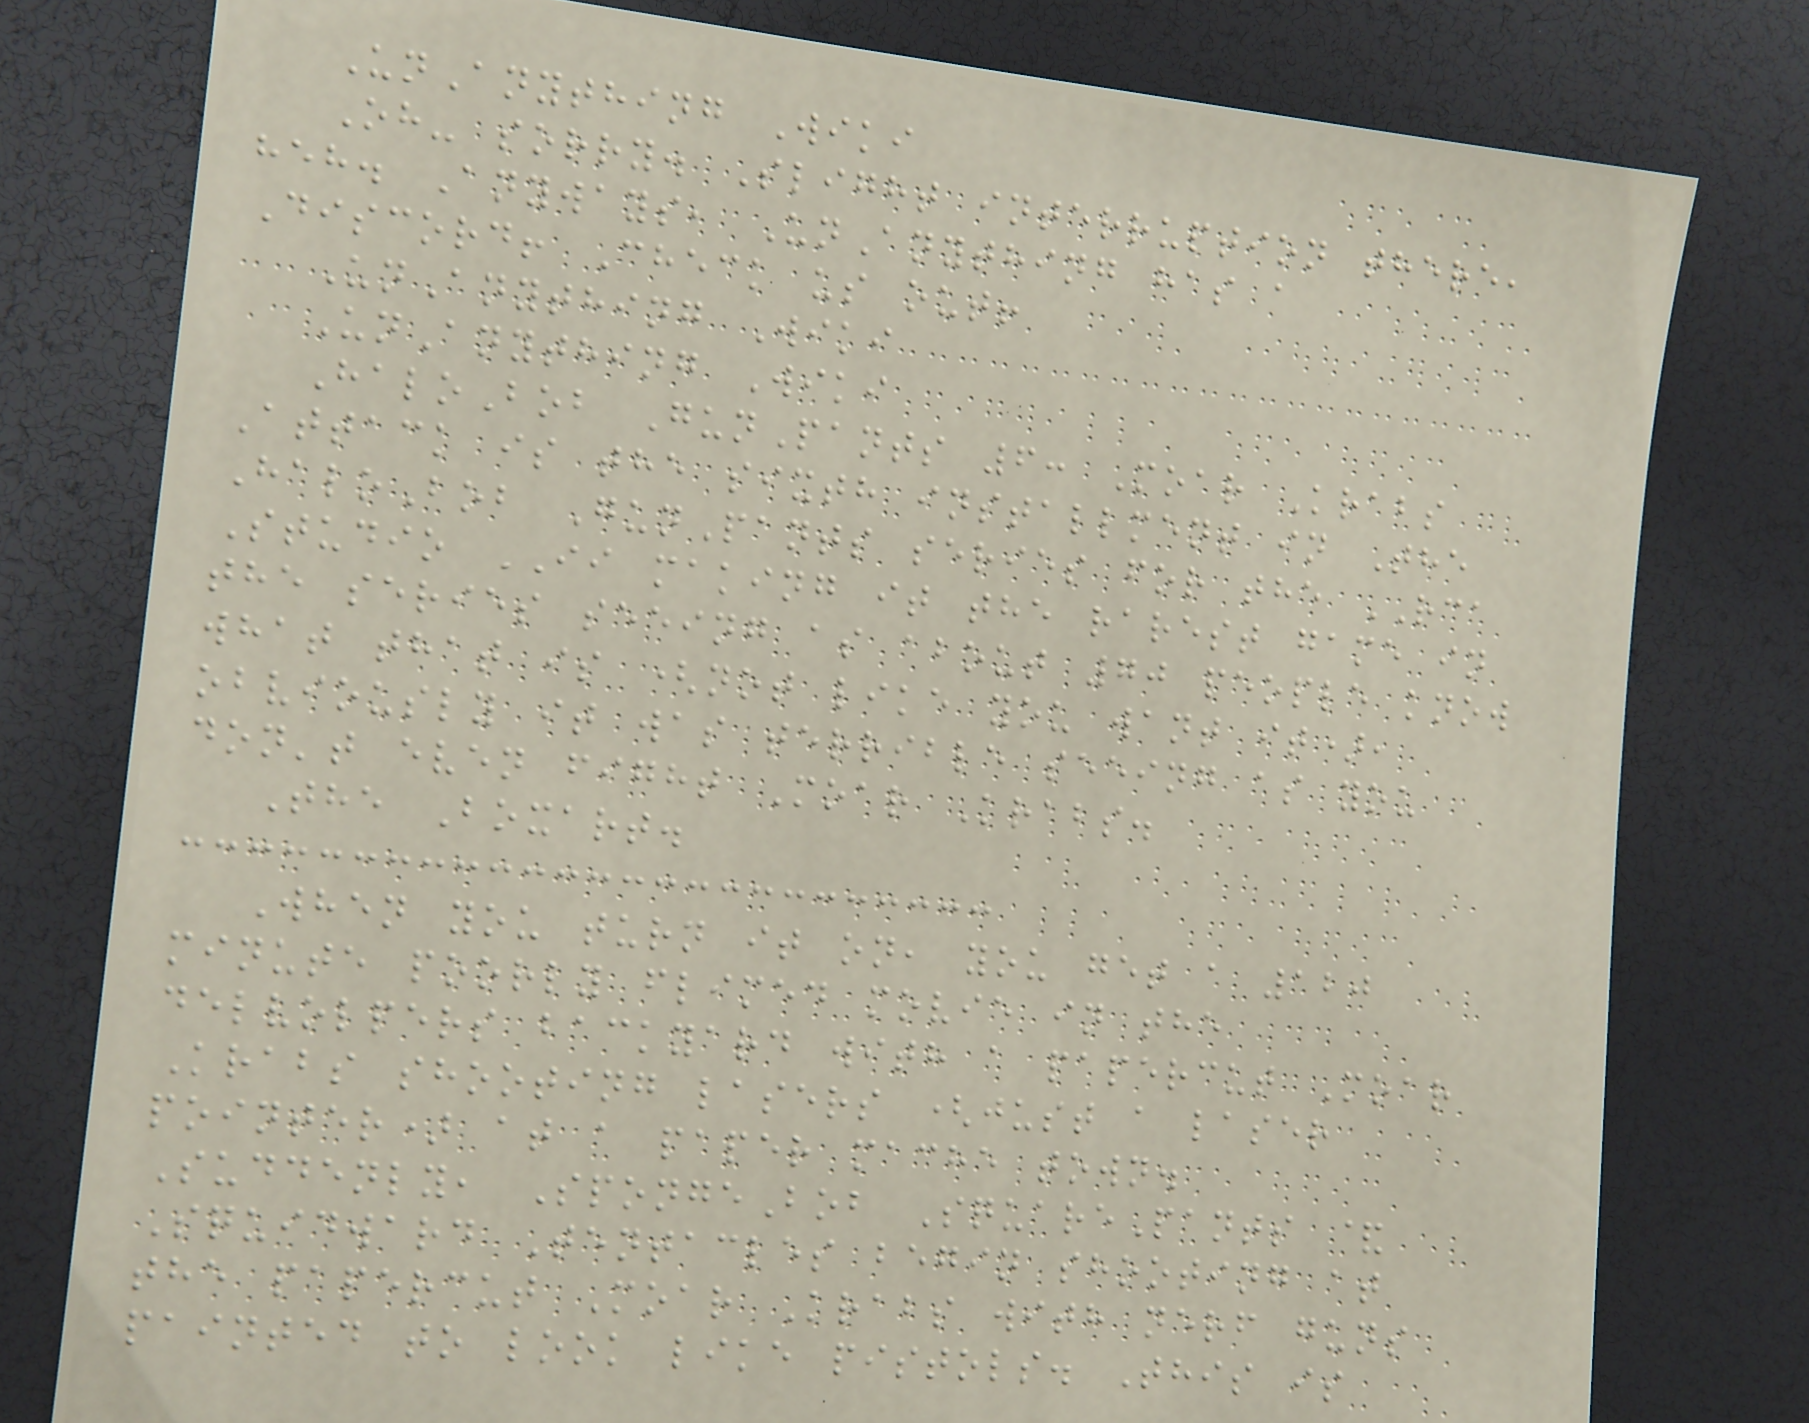UnAnything Wiki
Oh- sorry. Slight interruption there,
heh. Anyways, UnAnything has a
Discord! Check us out!
UnAnything Wiki
UnAnything Wiki
HaloBob GunPants 6: Moar Krabs
Attack is the sixth installment in The
HaloBob GunPants series for the RCA
Studio II making it the rarest game in
the series seeing as about 70 people know
what that is (not like you want it),
obviously it was terrible seeing as you
don't even fight Moar Krabs.
The Boxart.
When you turn it on, you get a 120
minute poorly flimed movie in the
delvolpers backyard with a papercut Moar
Krabs shooting lasers (just a laser
pointer) at a paper mache town.
Suddenly, SpongeBob SquarePants &
Squidward Tentacles begin shooting at
the papercut Moar Krabs with nerf guns
painted to look like pistols. This is
